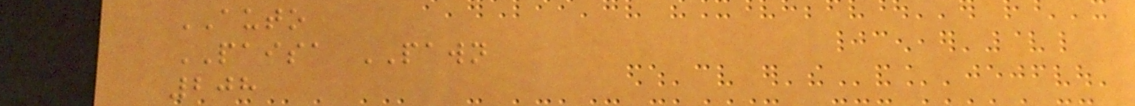AUTO
PAISA PAWN
208
